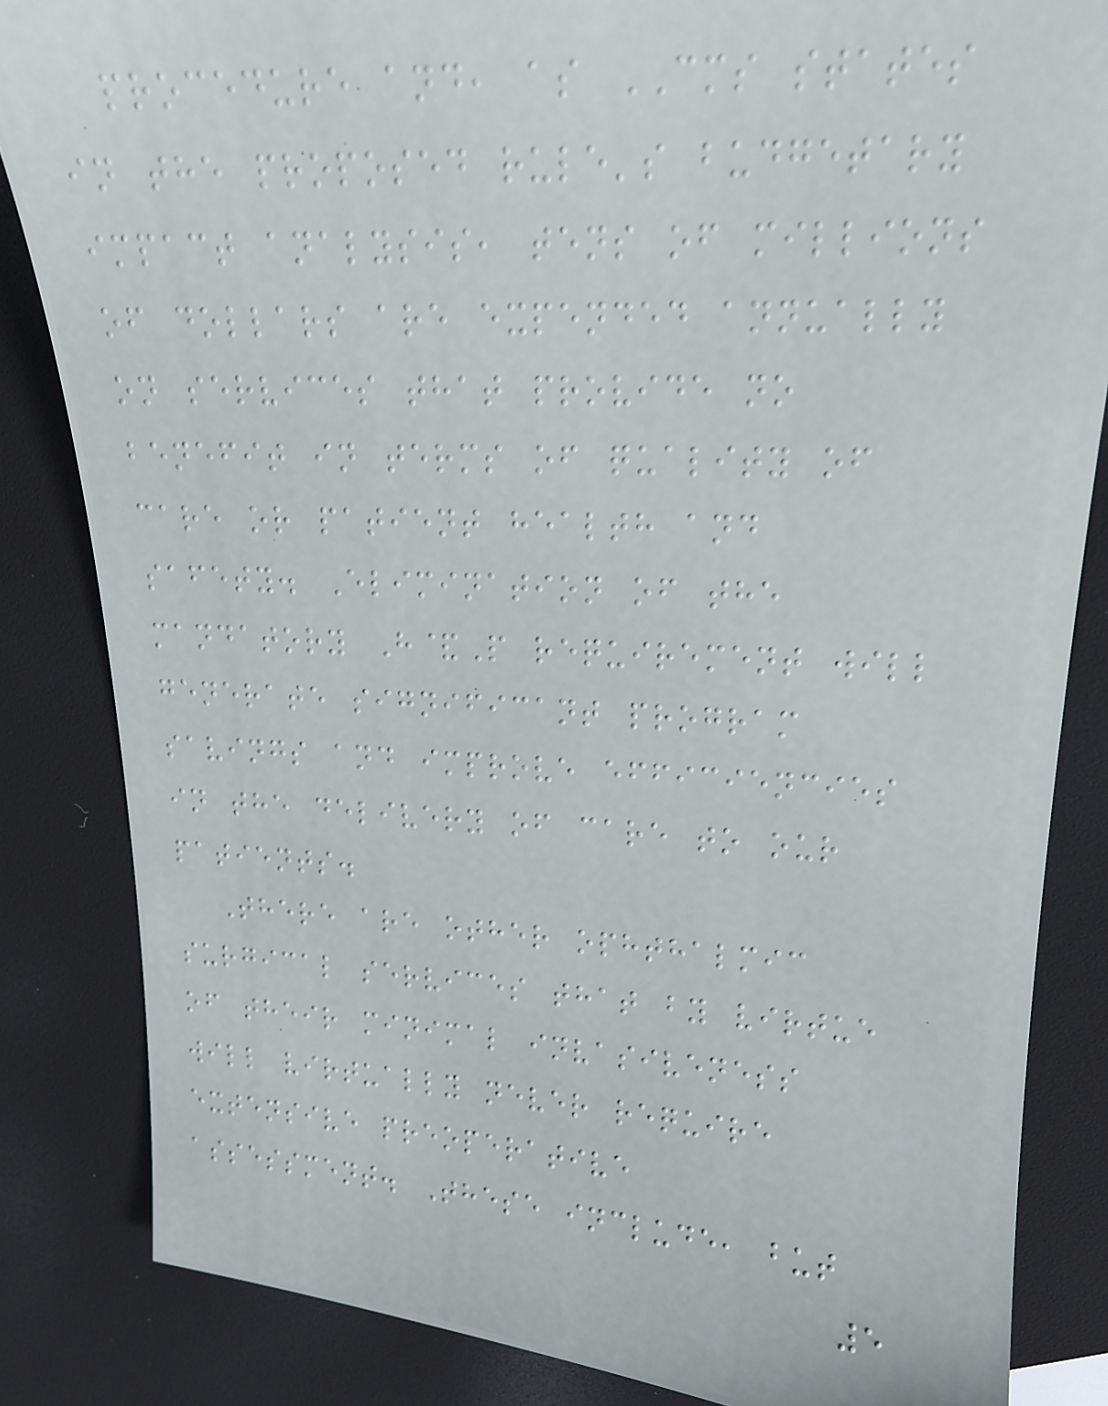procedure and, as CMS states
in the proposed rule's budgetary
impact analysis, tens of millions
of dollars are expended annually
on services that provide no
benefit in terms of quality of
care or patient health and
safety. Elimination of the
mandatory H&P requirement will
generate significant program
savings and improve efficiencies
in the delivery of care to our
patients.
There are other ophthalmic
surgical services that by virtue
of their minimal invasiveness
will virtually never require
extensive preoperative
assessment. These include, but
5
